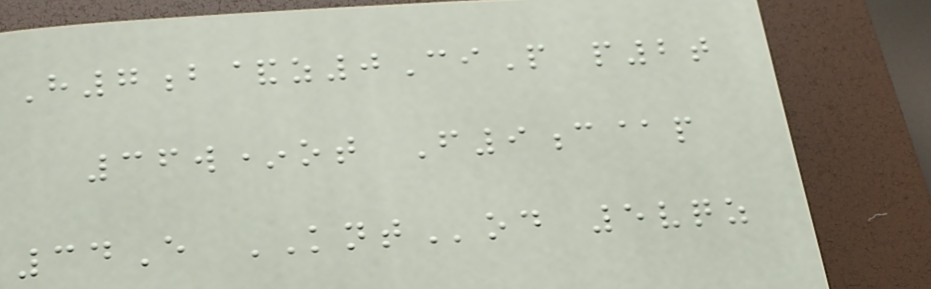H7b&z0CiP p2t
36w*ot F9c@p
34E KNTod 5vqz
